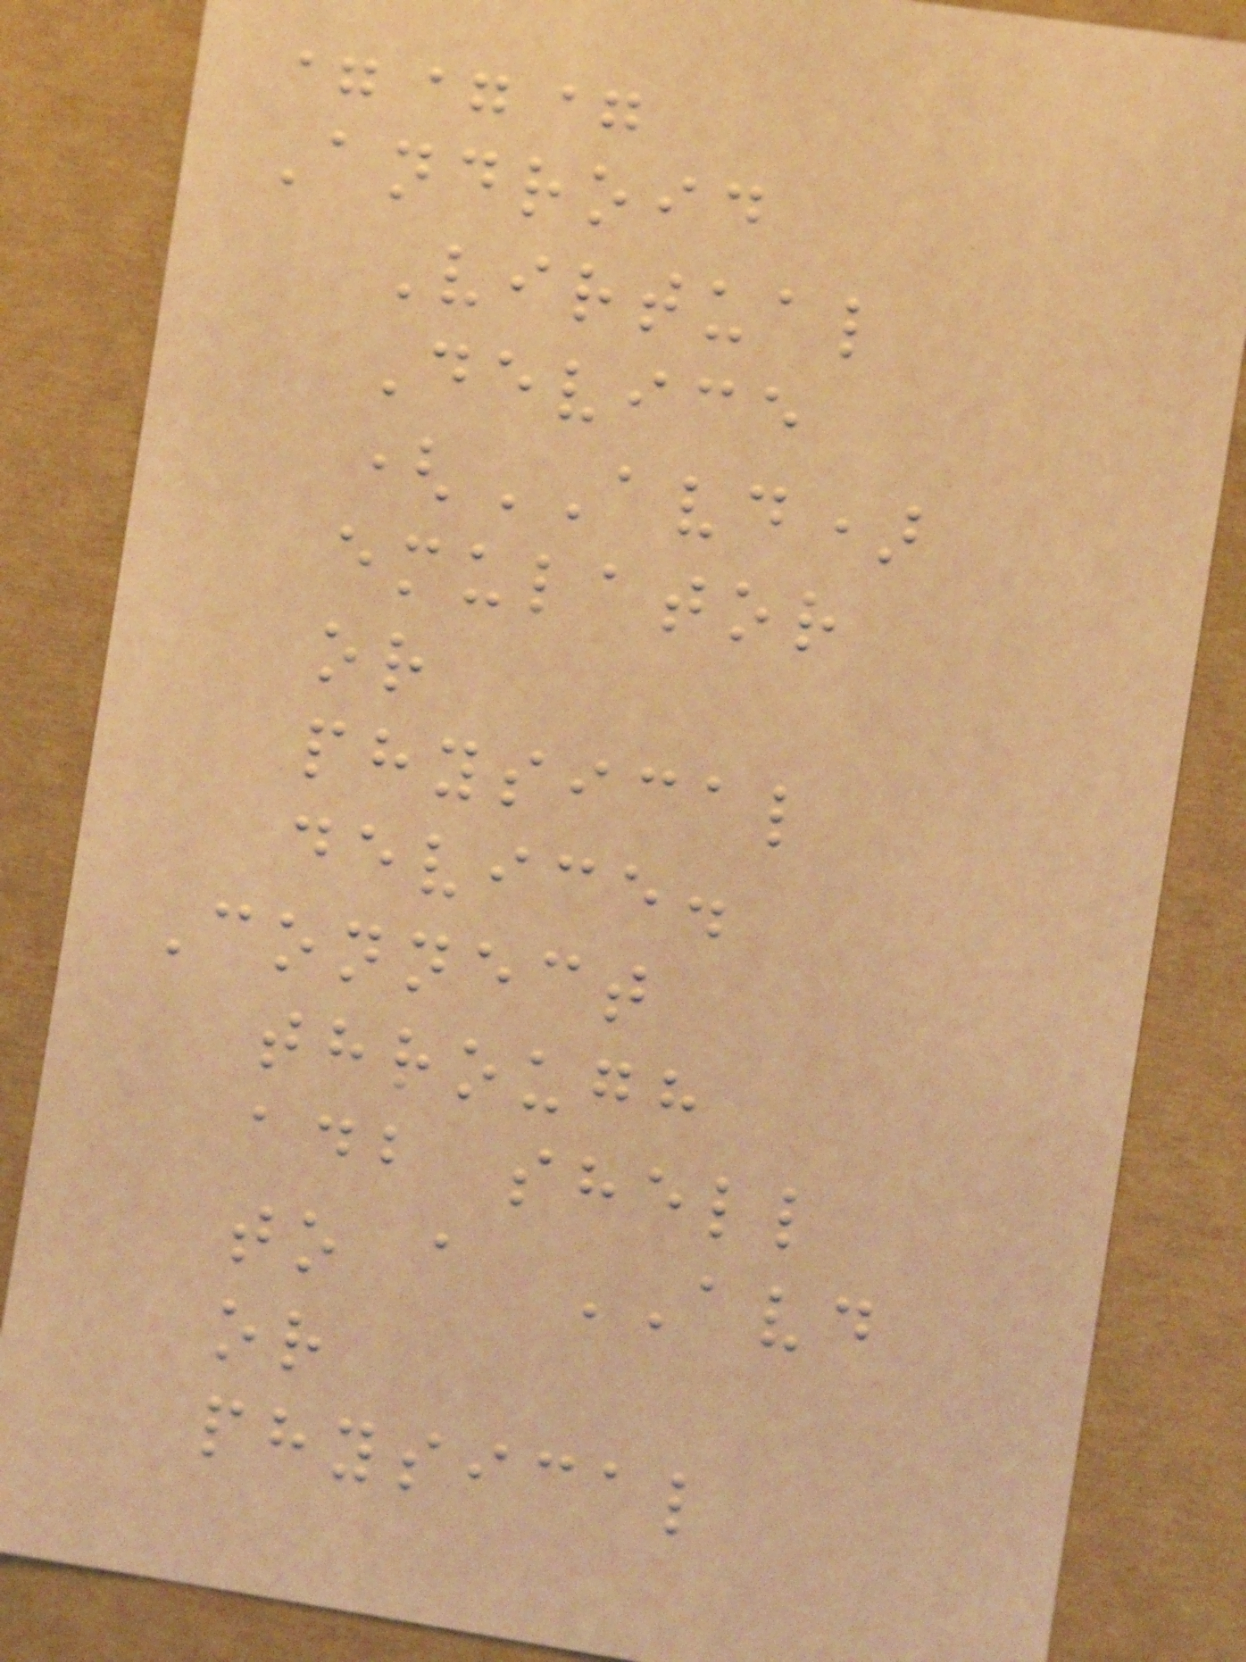===
Android
Virtual
Device
(AVD)
emulator
or
physical
device.
Connect
through
adb shell
to a AVD
or
physical
